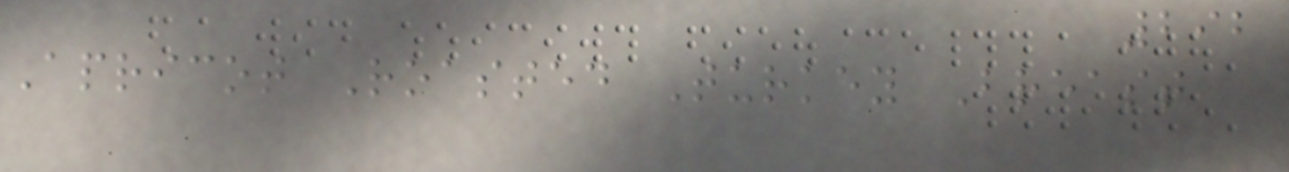292
Apricot Roasted Turkey Breast
